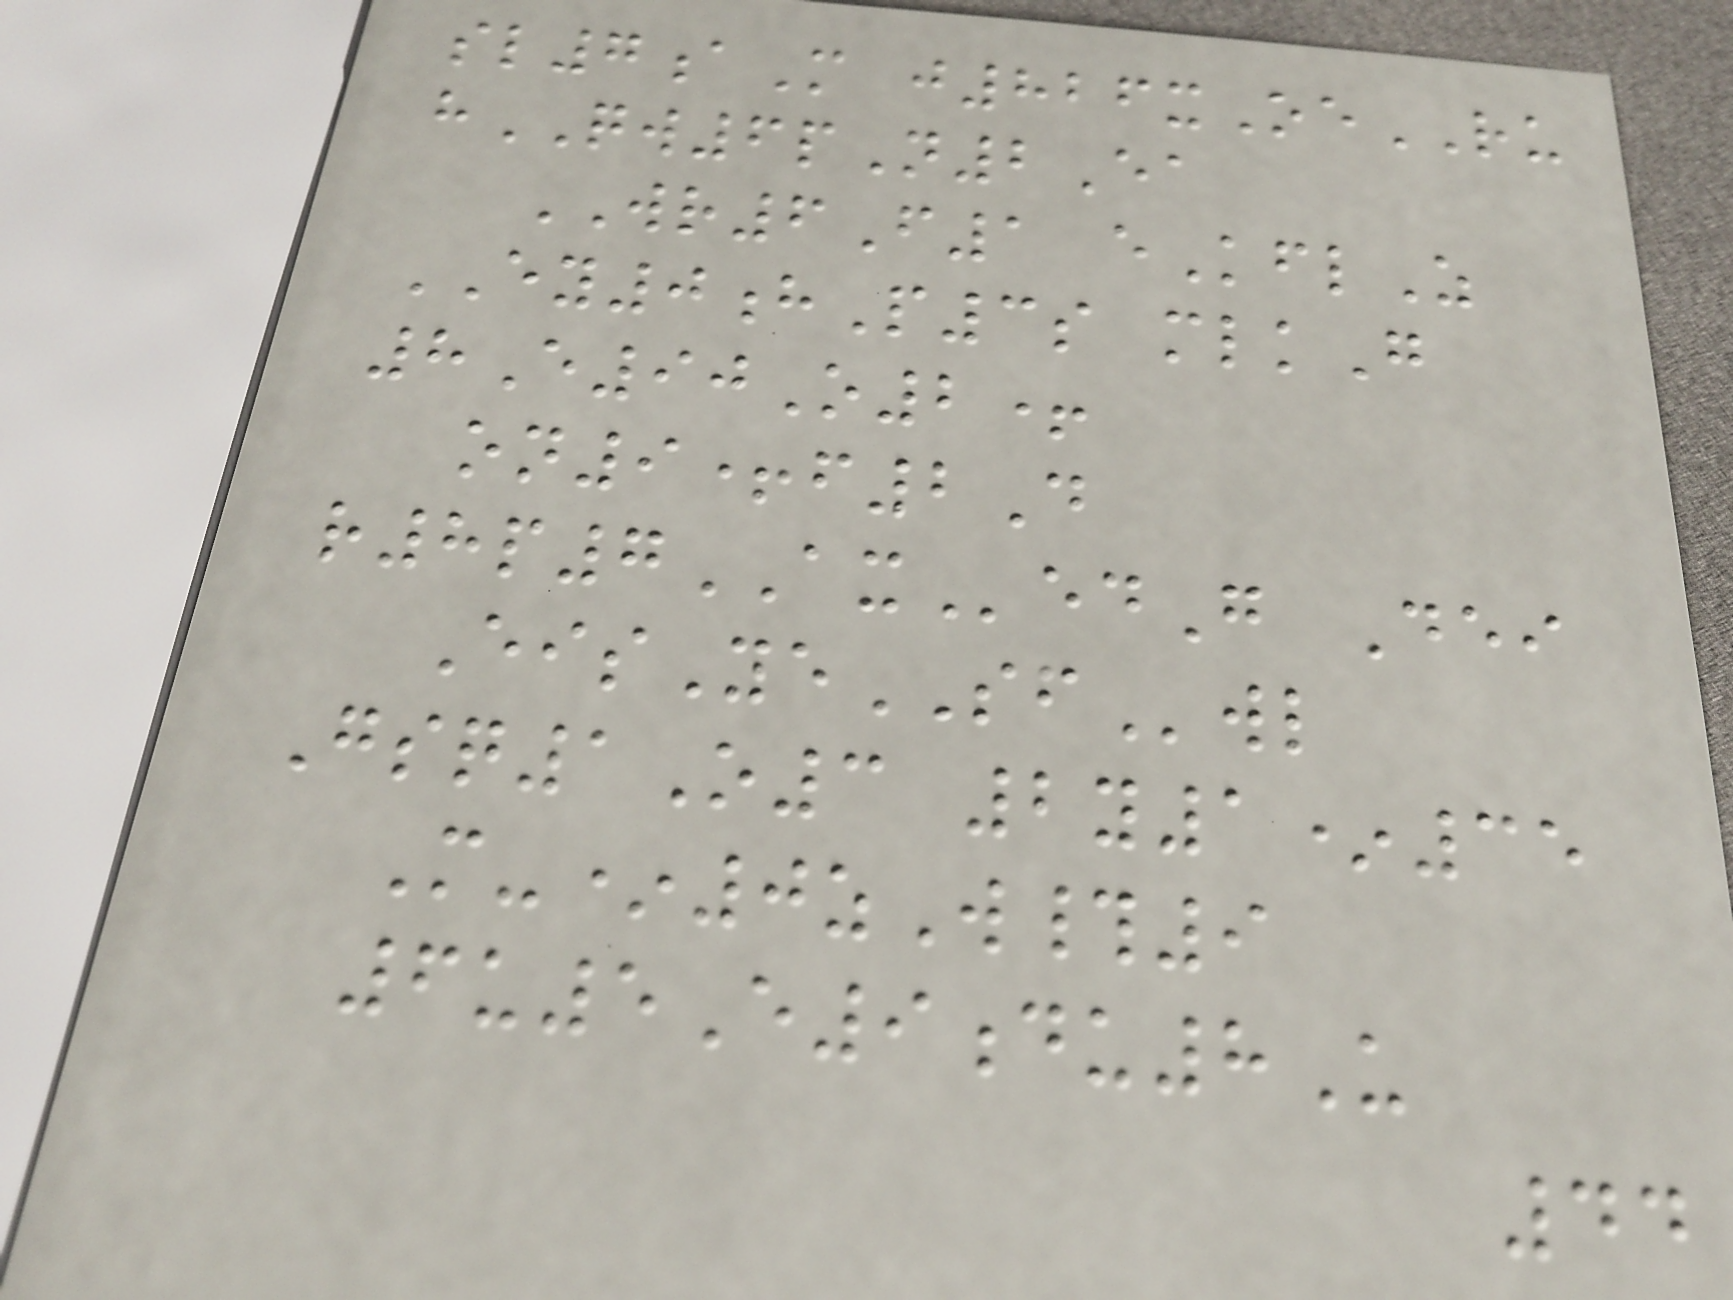sl7aM j826xOeRU
hQW6pN2Ea
WR6F1 eKflZ
EY0hP3s mlkG
8E90O2+
on9+f2D
r8p7AXedG Dei
EisYeSFwl
Gsq1O3 2y1*35
M-*0zW#9
6u5E9du8U
44
